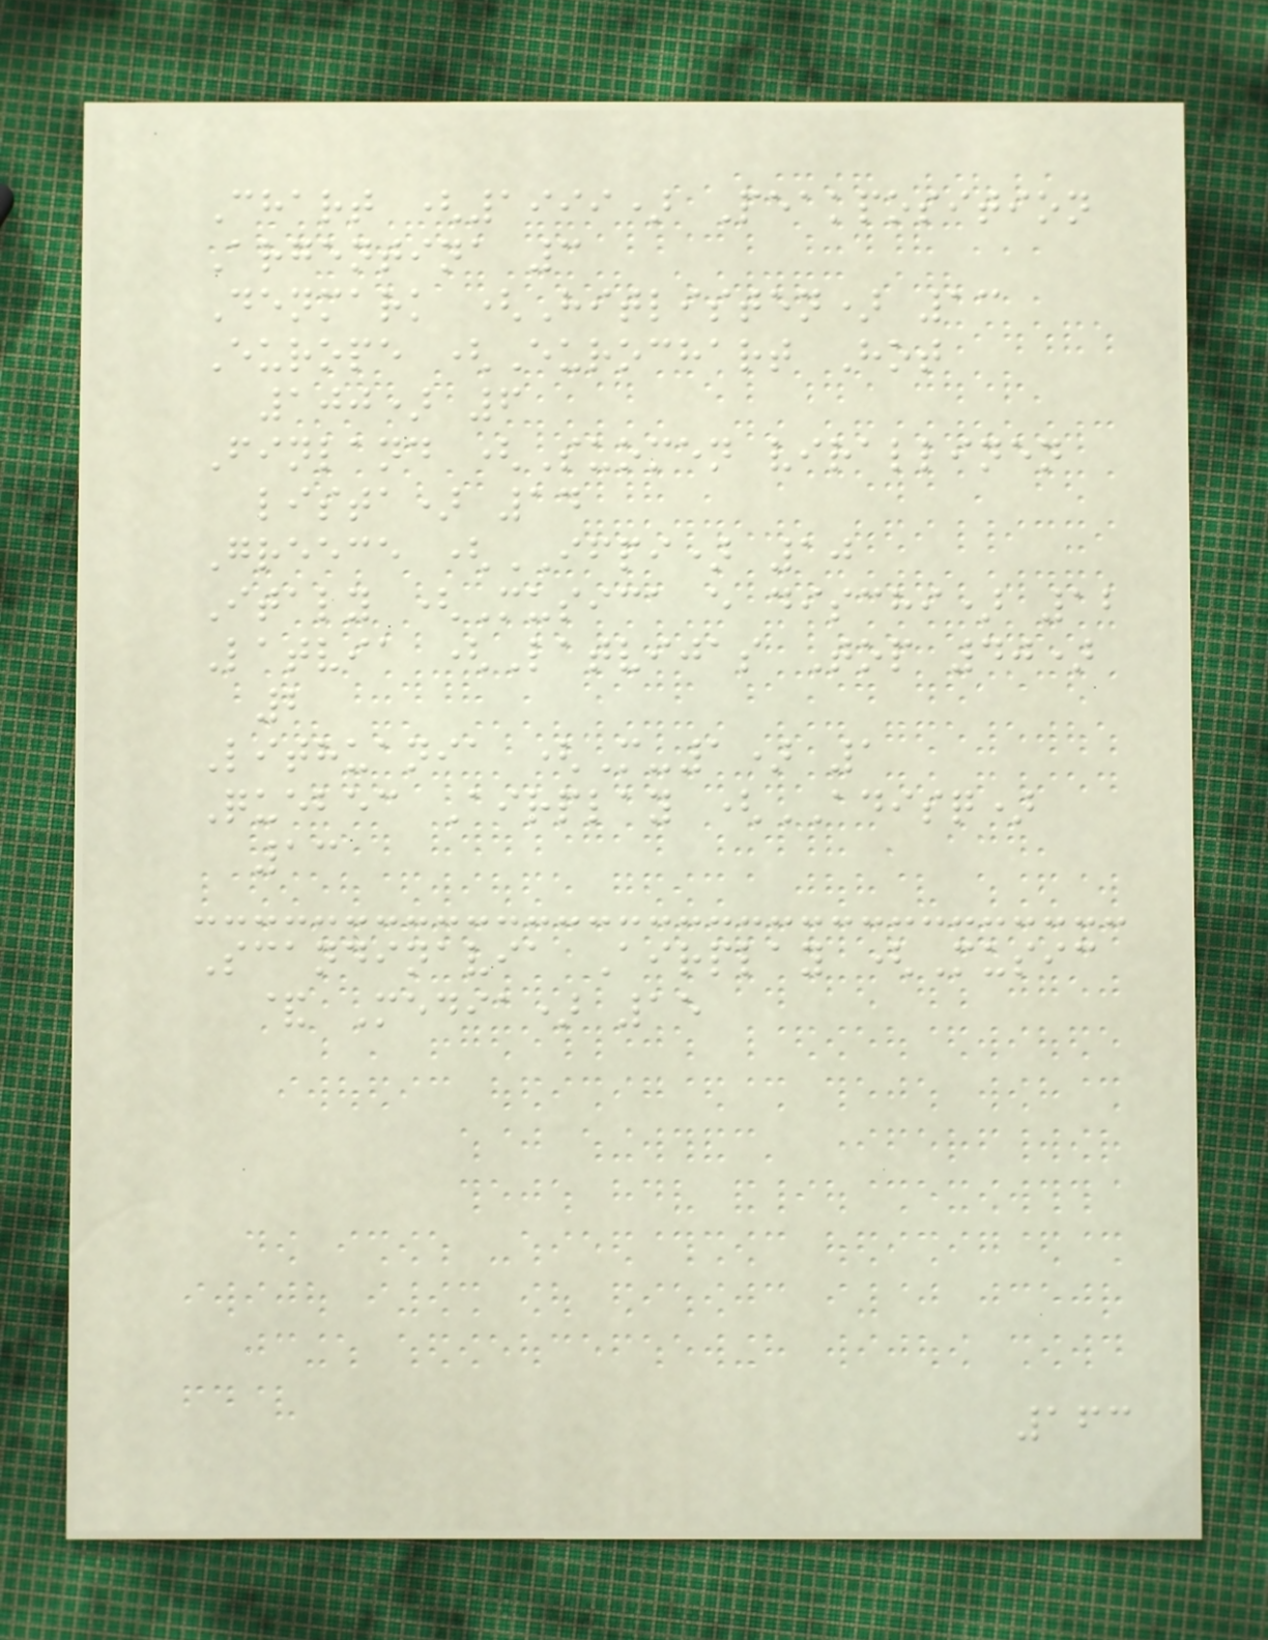Chart (1999) Peakposition
Argentina 3
Denmark (Hitlisten) 13
Europe (Eurochart Hot
100) 6
Finland (Suomen virallinen
lista) 14
Greece (IFPI) 10
Italy (Musica e dischi) 12
Latvia (Latvijas Top 40)
2
Lithuania (M-1) 1
Quebec Airplay (ADISQ)
13
Scandinavia Airplay (Music
& Media) 15
163
